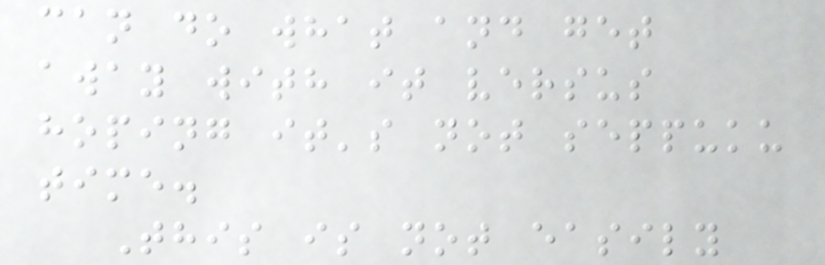can do what and get
away with it versus
hoping it's not seppuku
time.
This is not easily
